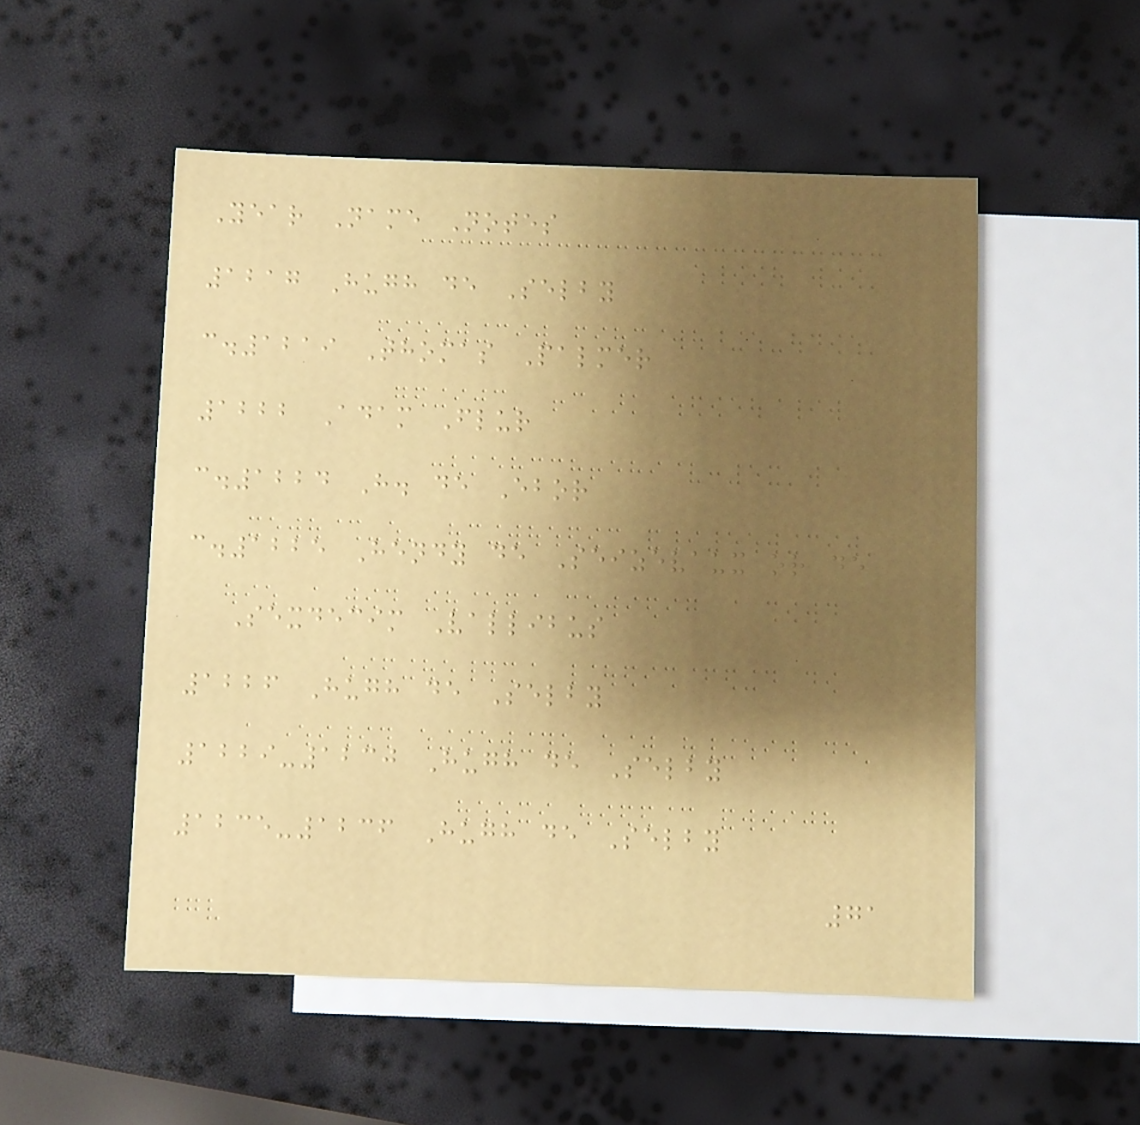Year Name Notes
1217 Hugh de Selby
c.1219 Thomas Palmer
1222 Adam Flur
c.1224 H. de Ebor
c.1225 Hendy de Seizevaux or de
Sexdecim Vallibus
1226 Hugh de Selby
1229-1230 Hugh de Selby
1235-1236 Hugh de Selby
71
